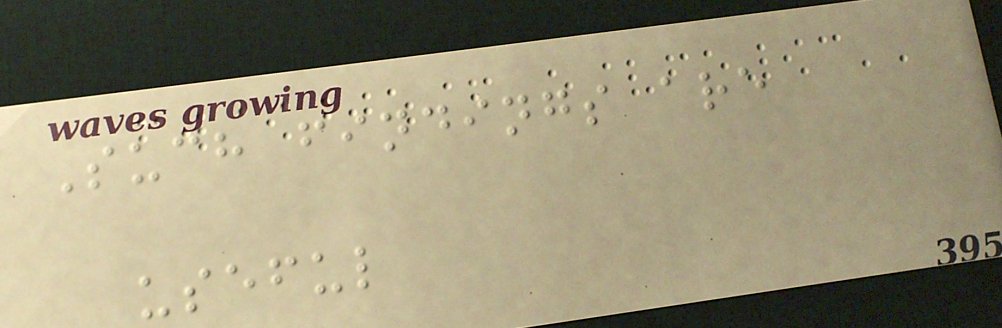Such findings are
useful
